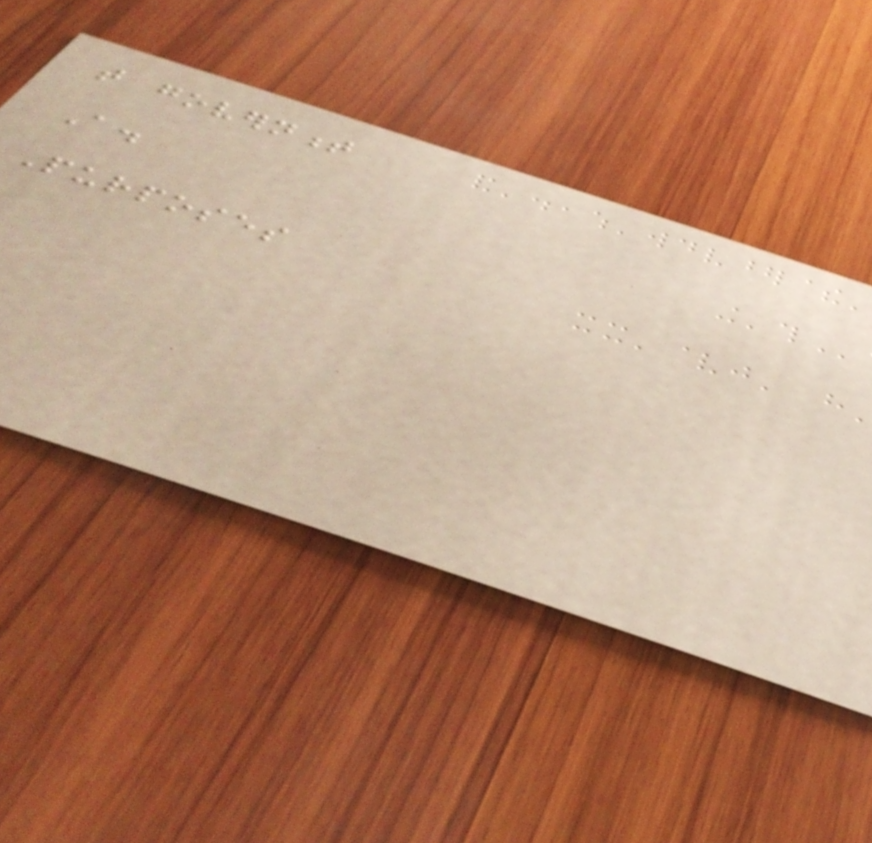that government
A.
Purposes
